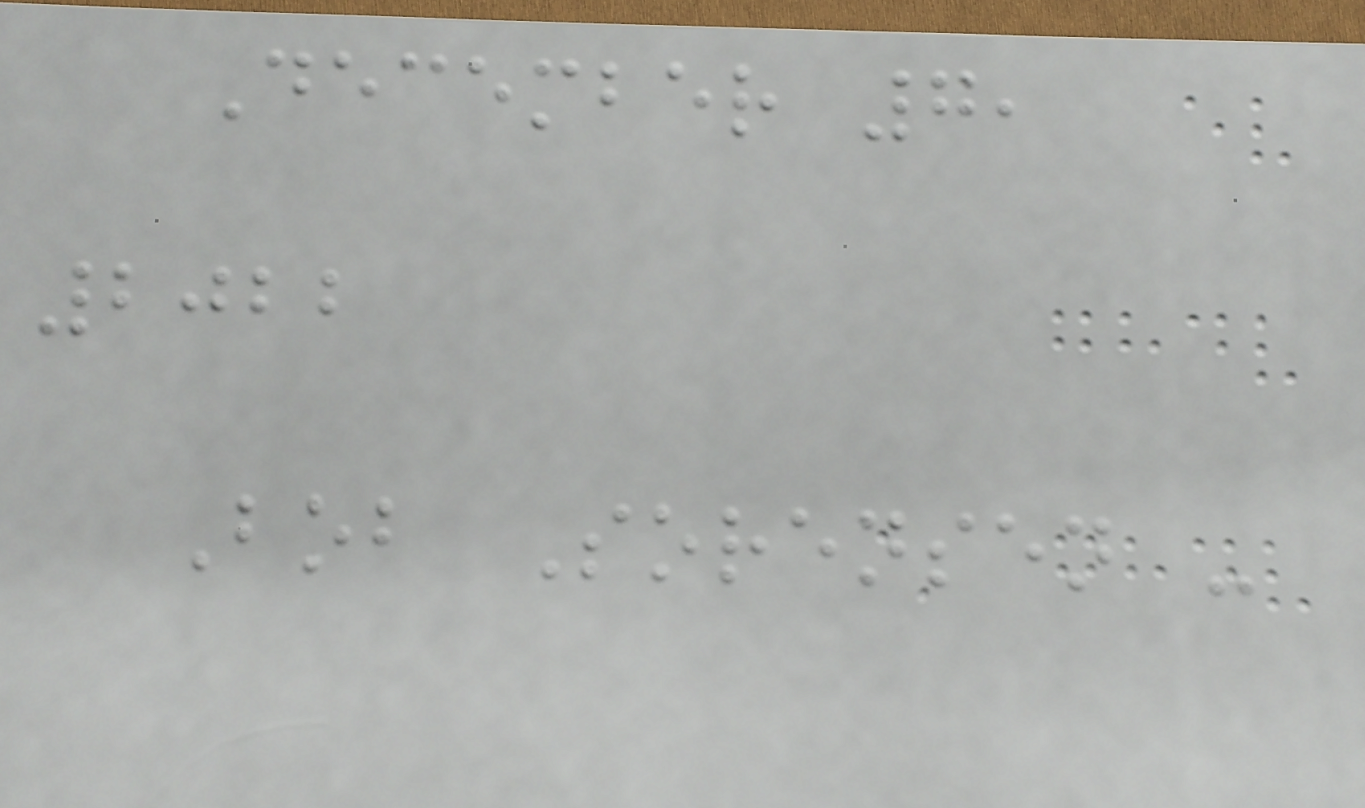December 7,
2022
Bob Sorensen -
